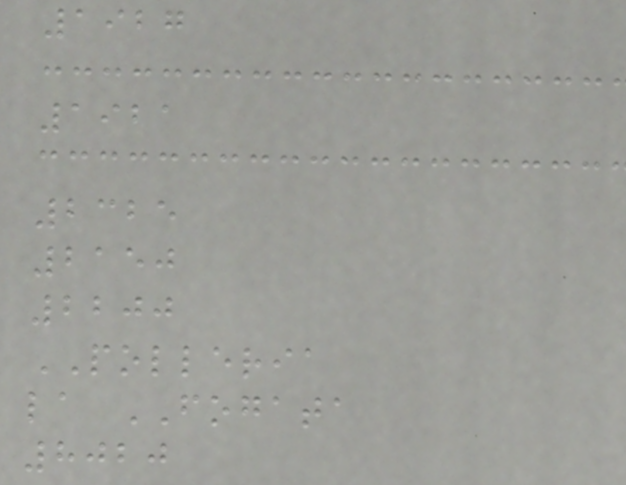1927
1921
2325
2150
2200
POLLERIA
la FOGATA
8020
